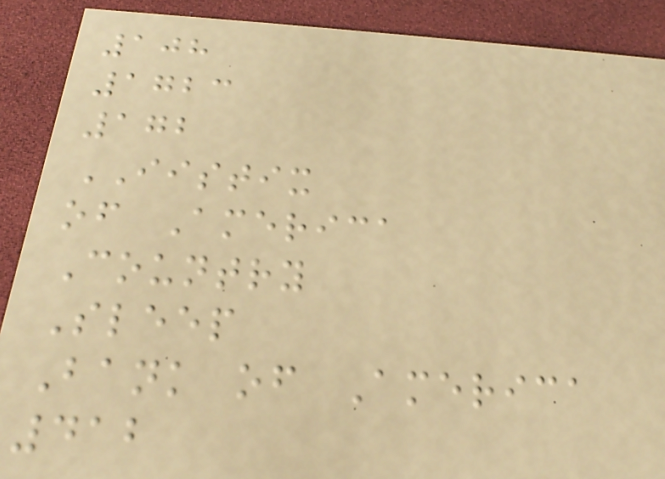108
1723
172
IISTIX
of America
Country
Sleep
Bank of America
412
